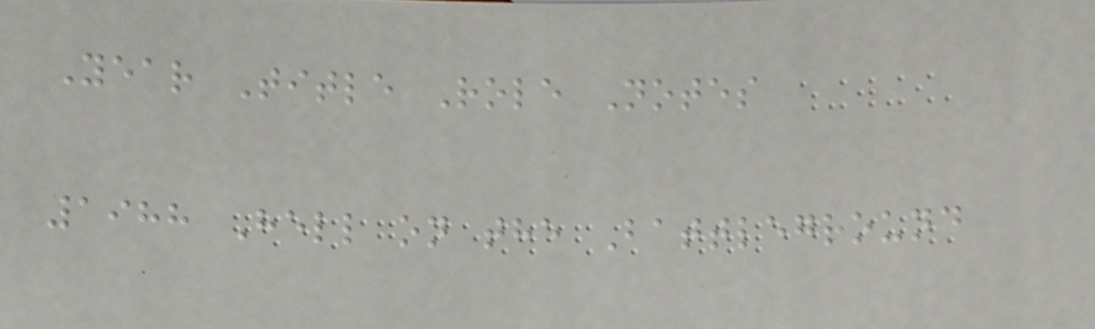Year Title Role Notes
1988 Hell on the Battleground
